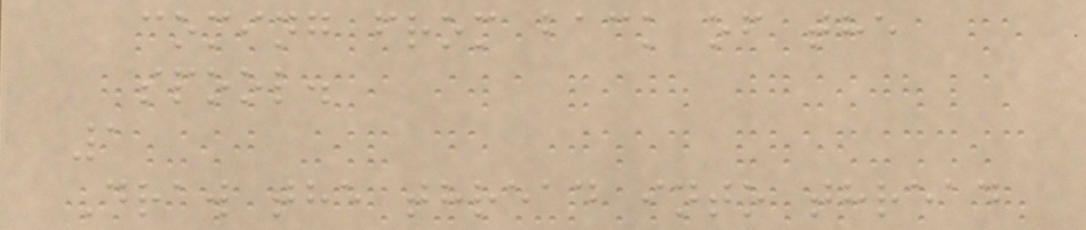coming from back of the
spool.
1
Draw the thread into thread
